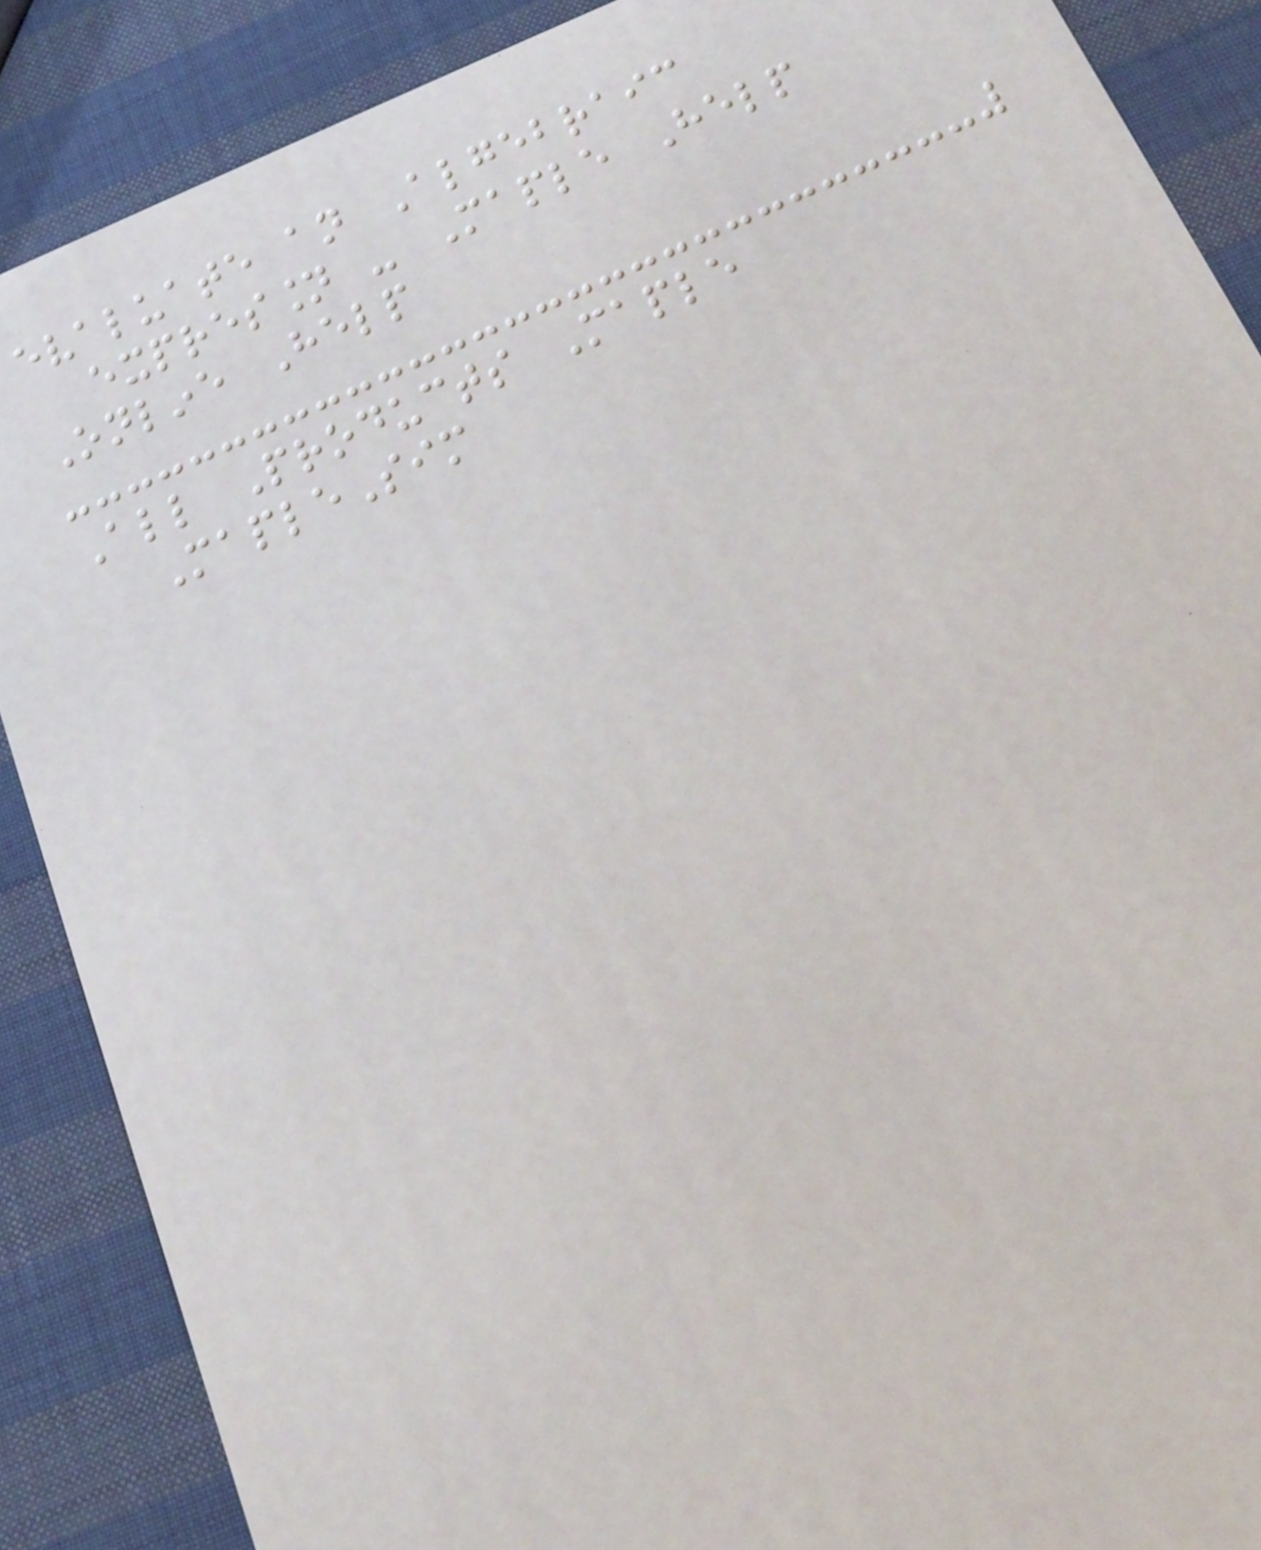evaluate an Algebraic
expression - Maple Help
Online Help
All Products Maple
MapleSim
